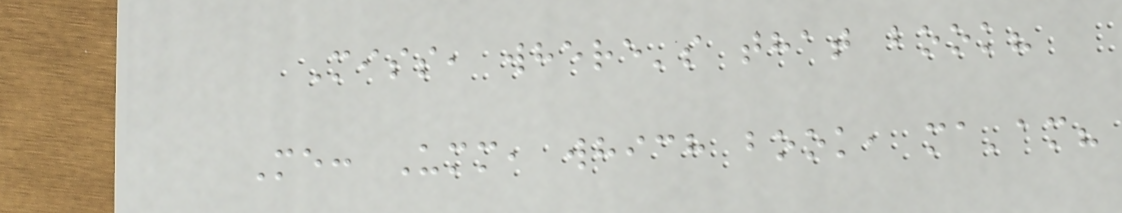Miss, where's that book?
Me: Umm, which book, ma'am?
